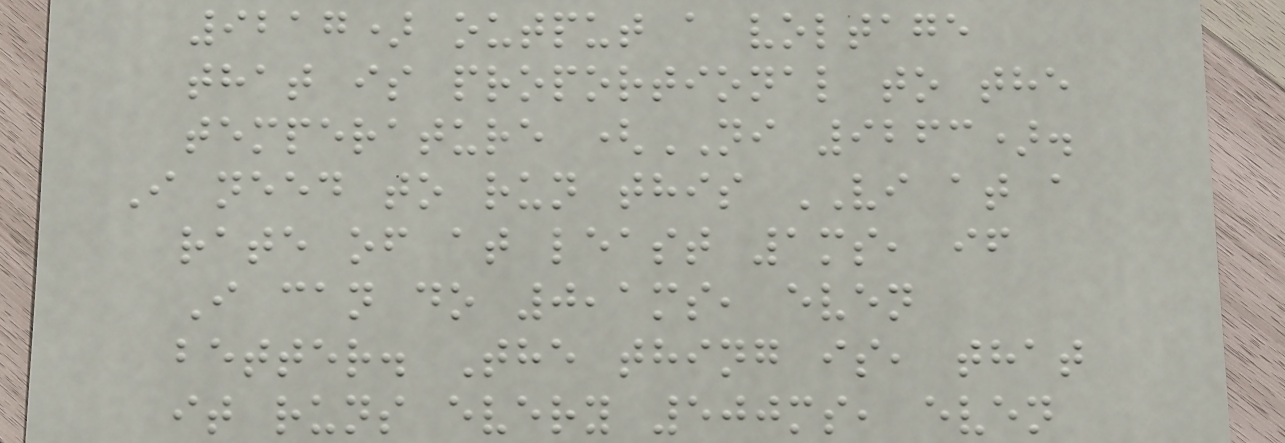9217) output a voltage
that is proportional to the
temperature (NI 9263).
I need to run this VI at a
rate of at least 1ms, if
I can do 0,1ms, even
better. The thing is, that
it runs every 500ms, even
